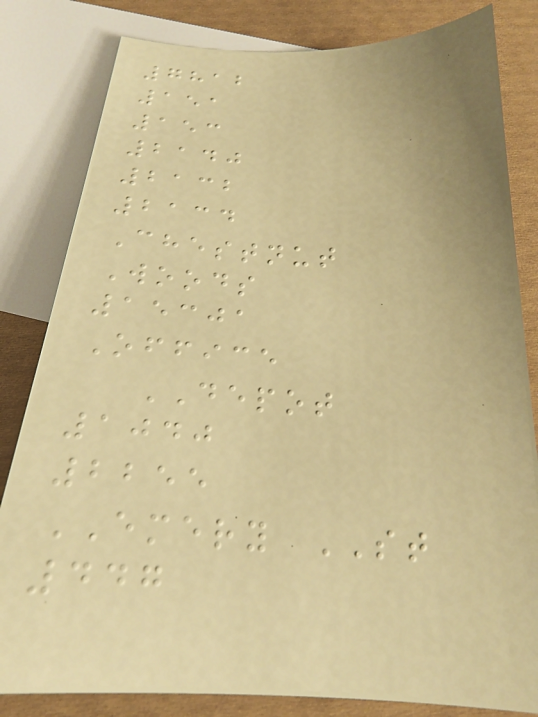7812
151
153
2140
2132
2134
Chestnut
Woods
15301
Office
DEPOT
1040
2255
EMERY ST
447
